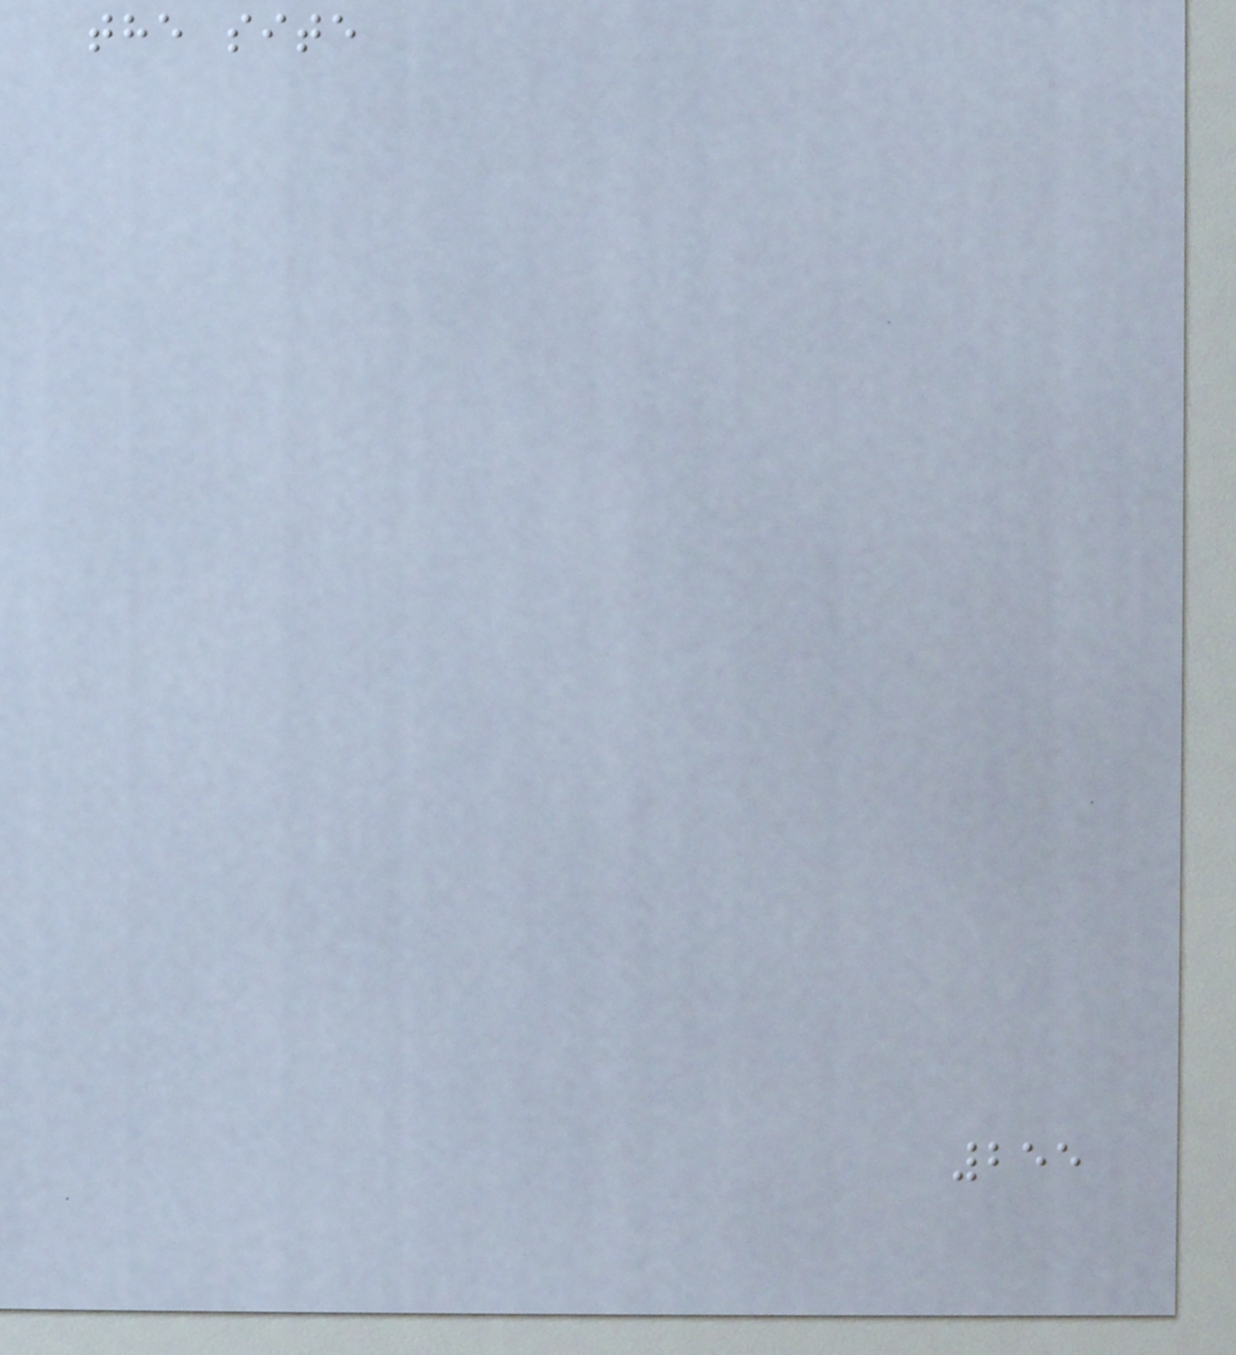the site
255
